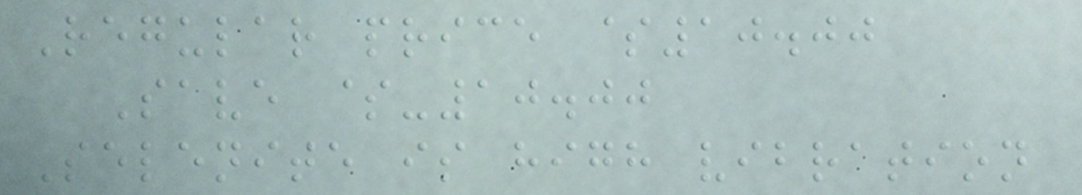Regular price $10.00
Save $-10.00
Selenite is high vibration
